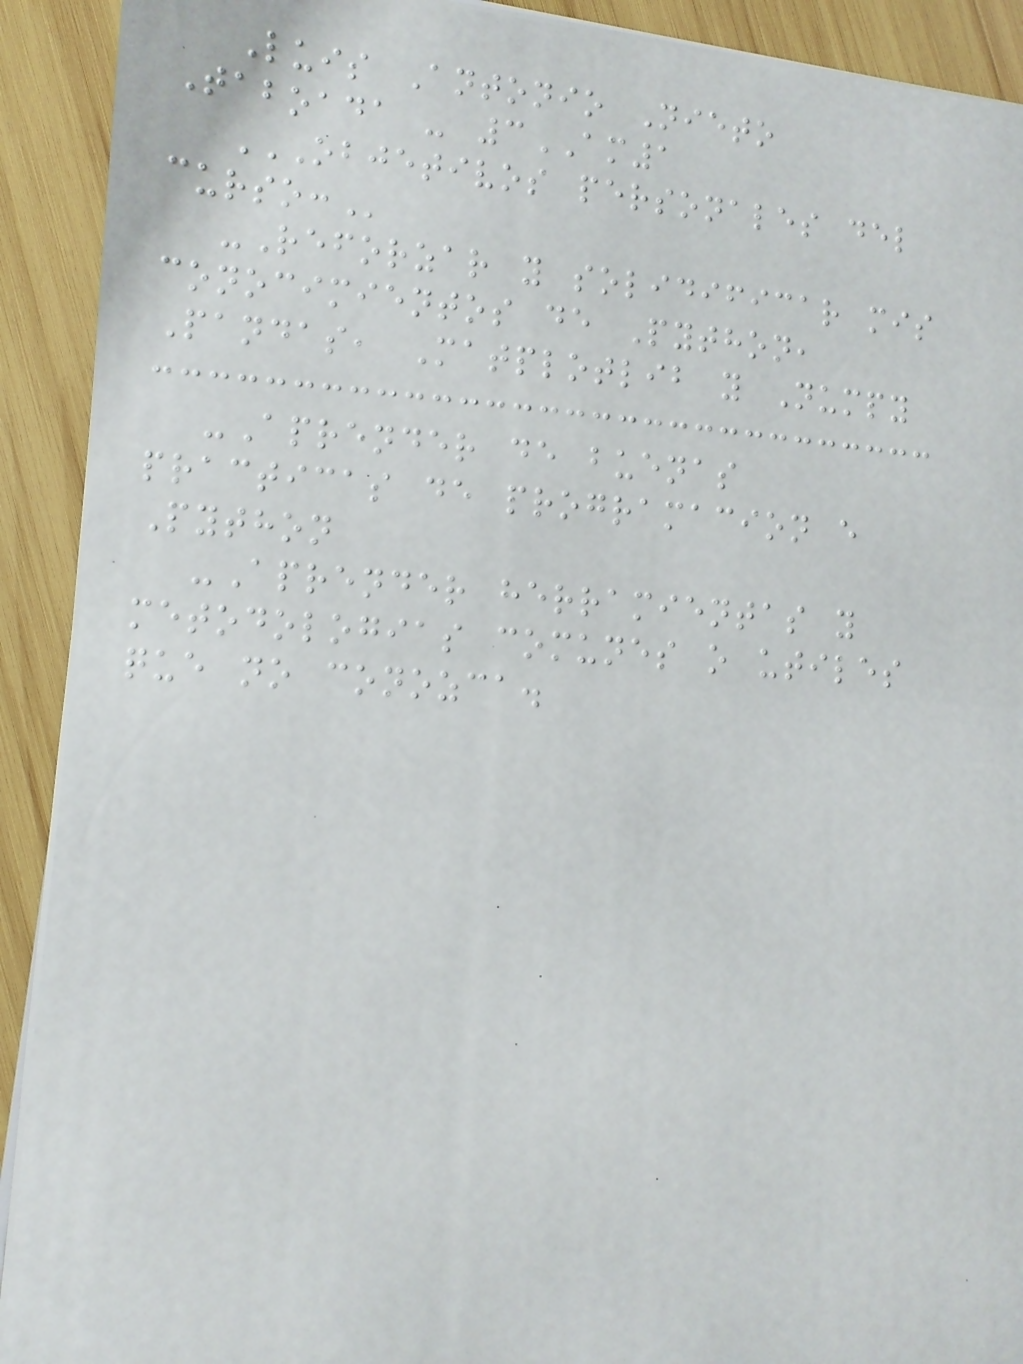Luis Antonio Nieto
Taboada - 3AM1
OBJETIVOS PERSONALES DEL
CURSO:
-Reforzar y solidificar mis
conocimientos de Python,
Pandas, Matplotlib y Numpy
-Aprender de buenas
practicas de programacion e
Python
-Aprender herramientas y
metodologias comunes o utiles
que no conozca.
